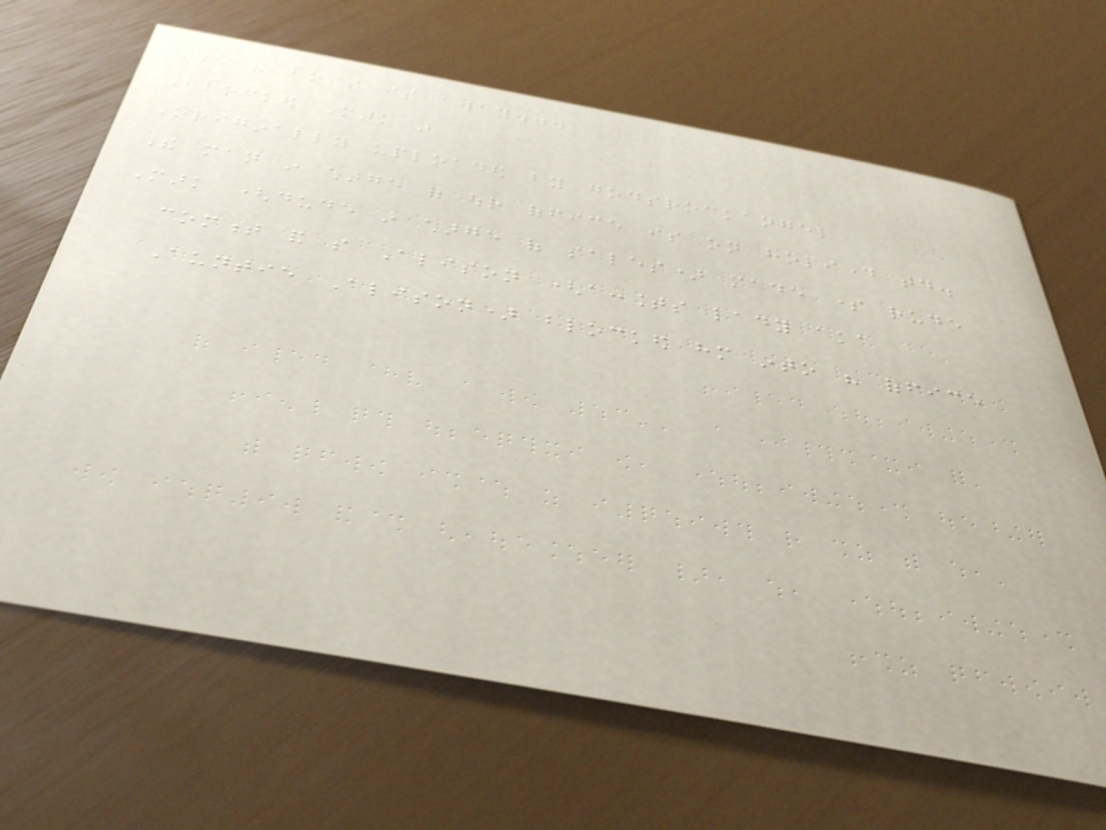When the boss is away...
Blocked Mark in
Originally uploaded by godsrockangel
The man in charge of our office is on holiday today.
Mark (dude in charge of sales) made some rude
comment and so Alison (accounts lady aka
Auntie Alison) blocked him into his office
